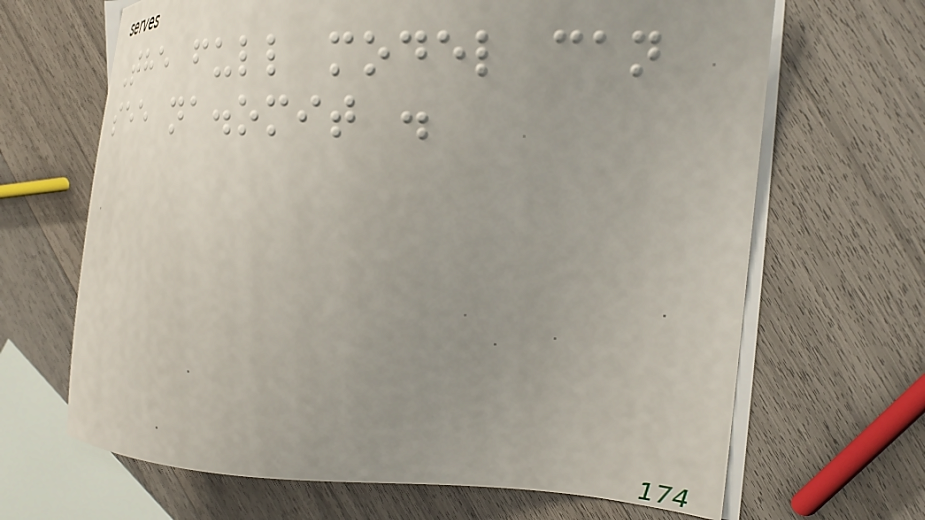The full model can
see na.omit .
